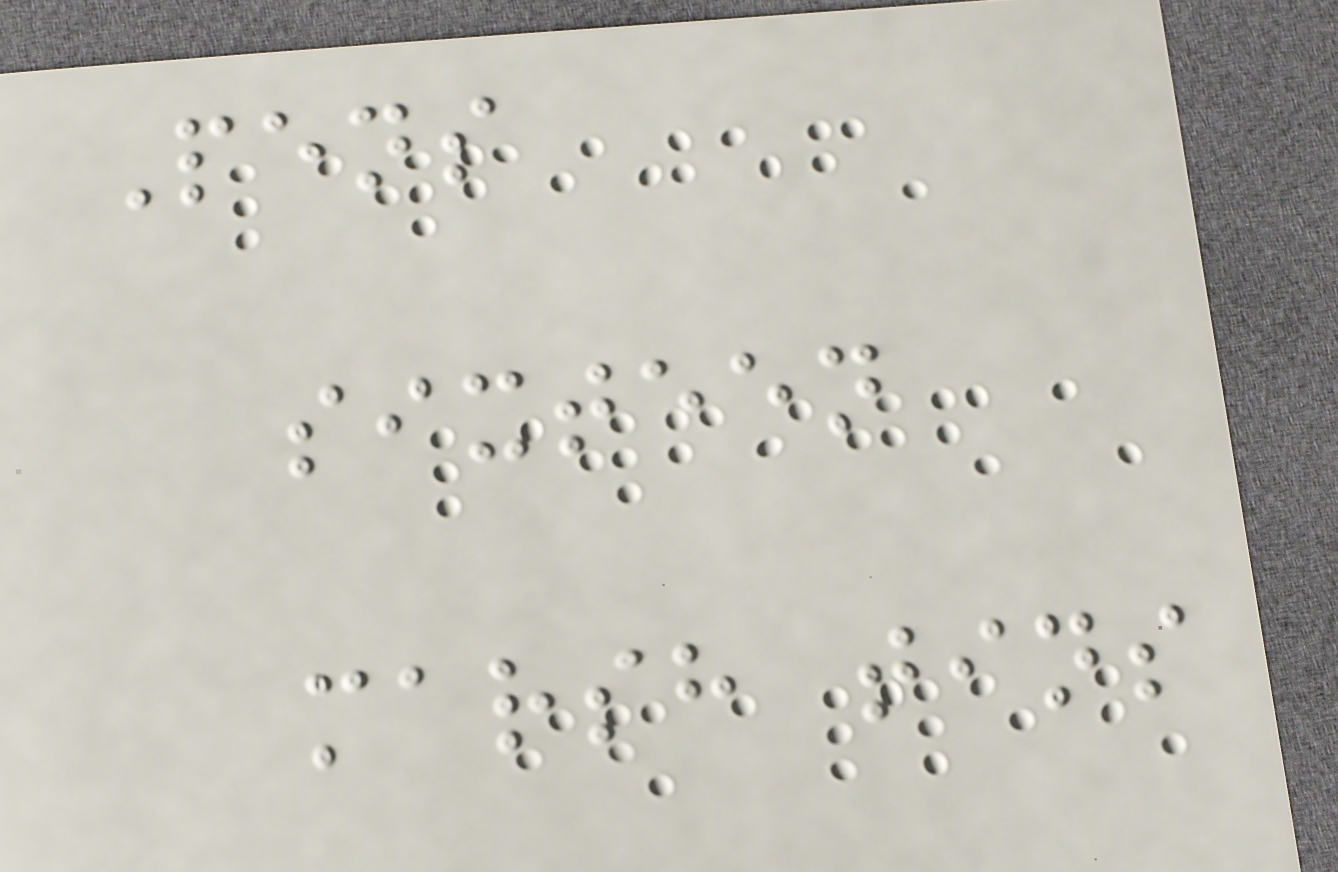Pens
sixteen
marsh tins
